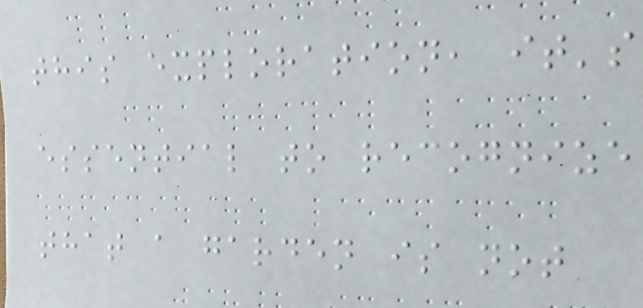this exploration, it's
essential to recognize
that a garden is not
